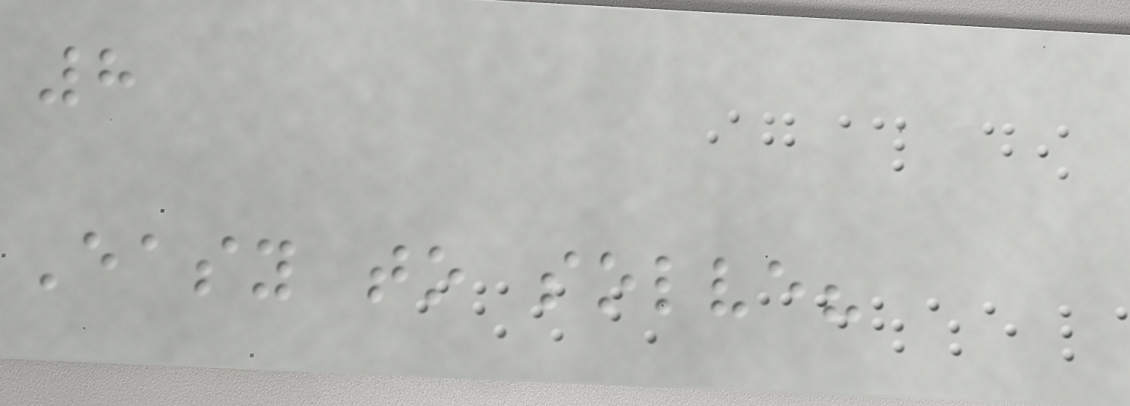8
Easy to solve?
